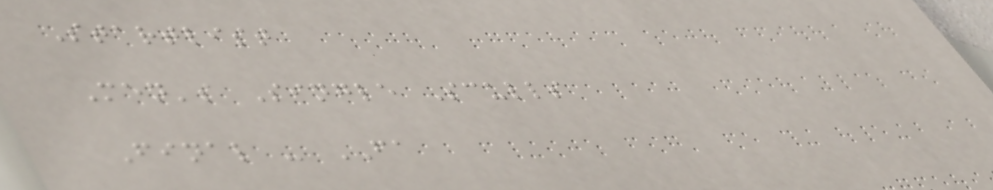Startlist
Men's Single Sculls
Final - FA
